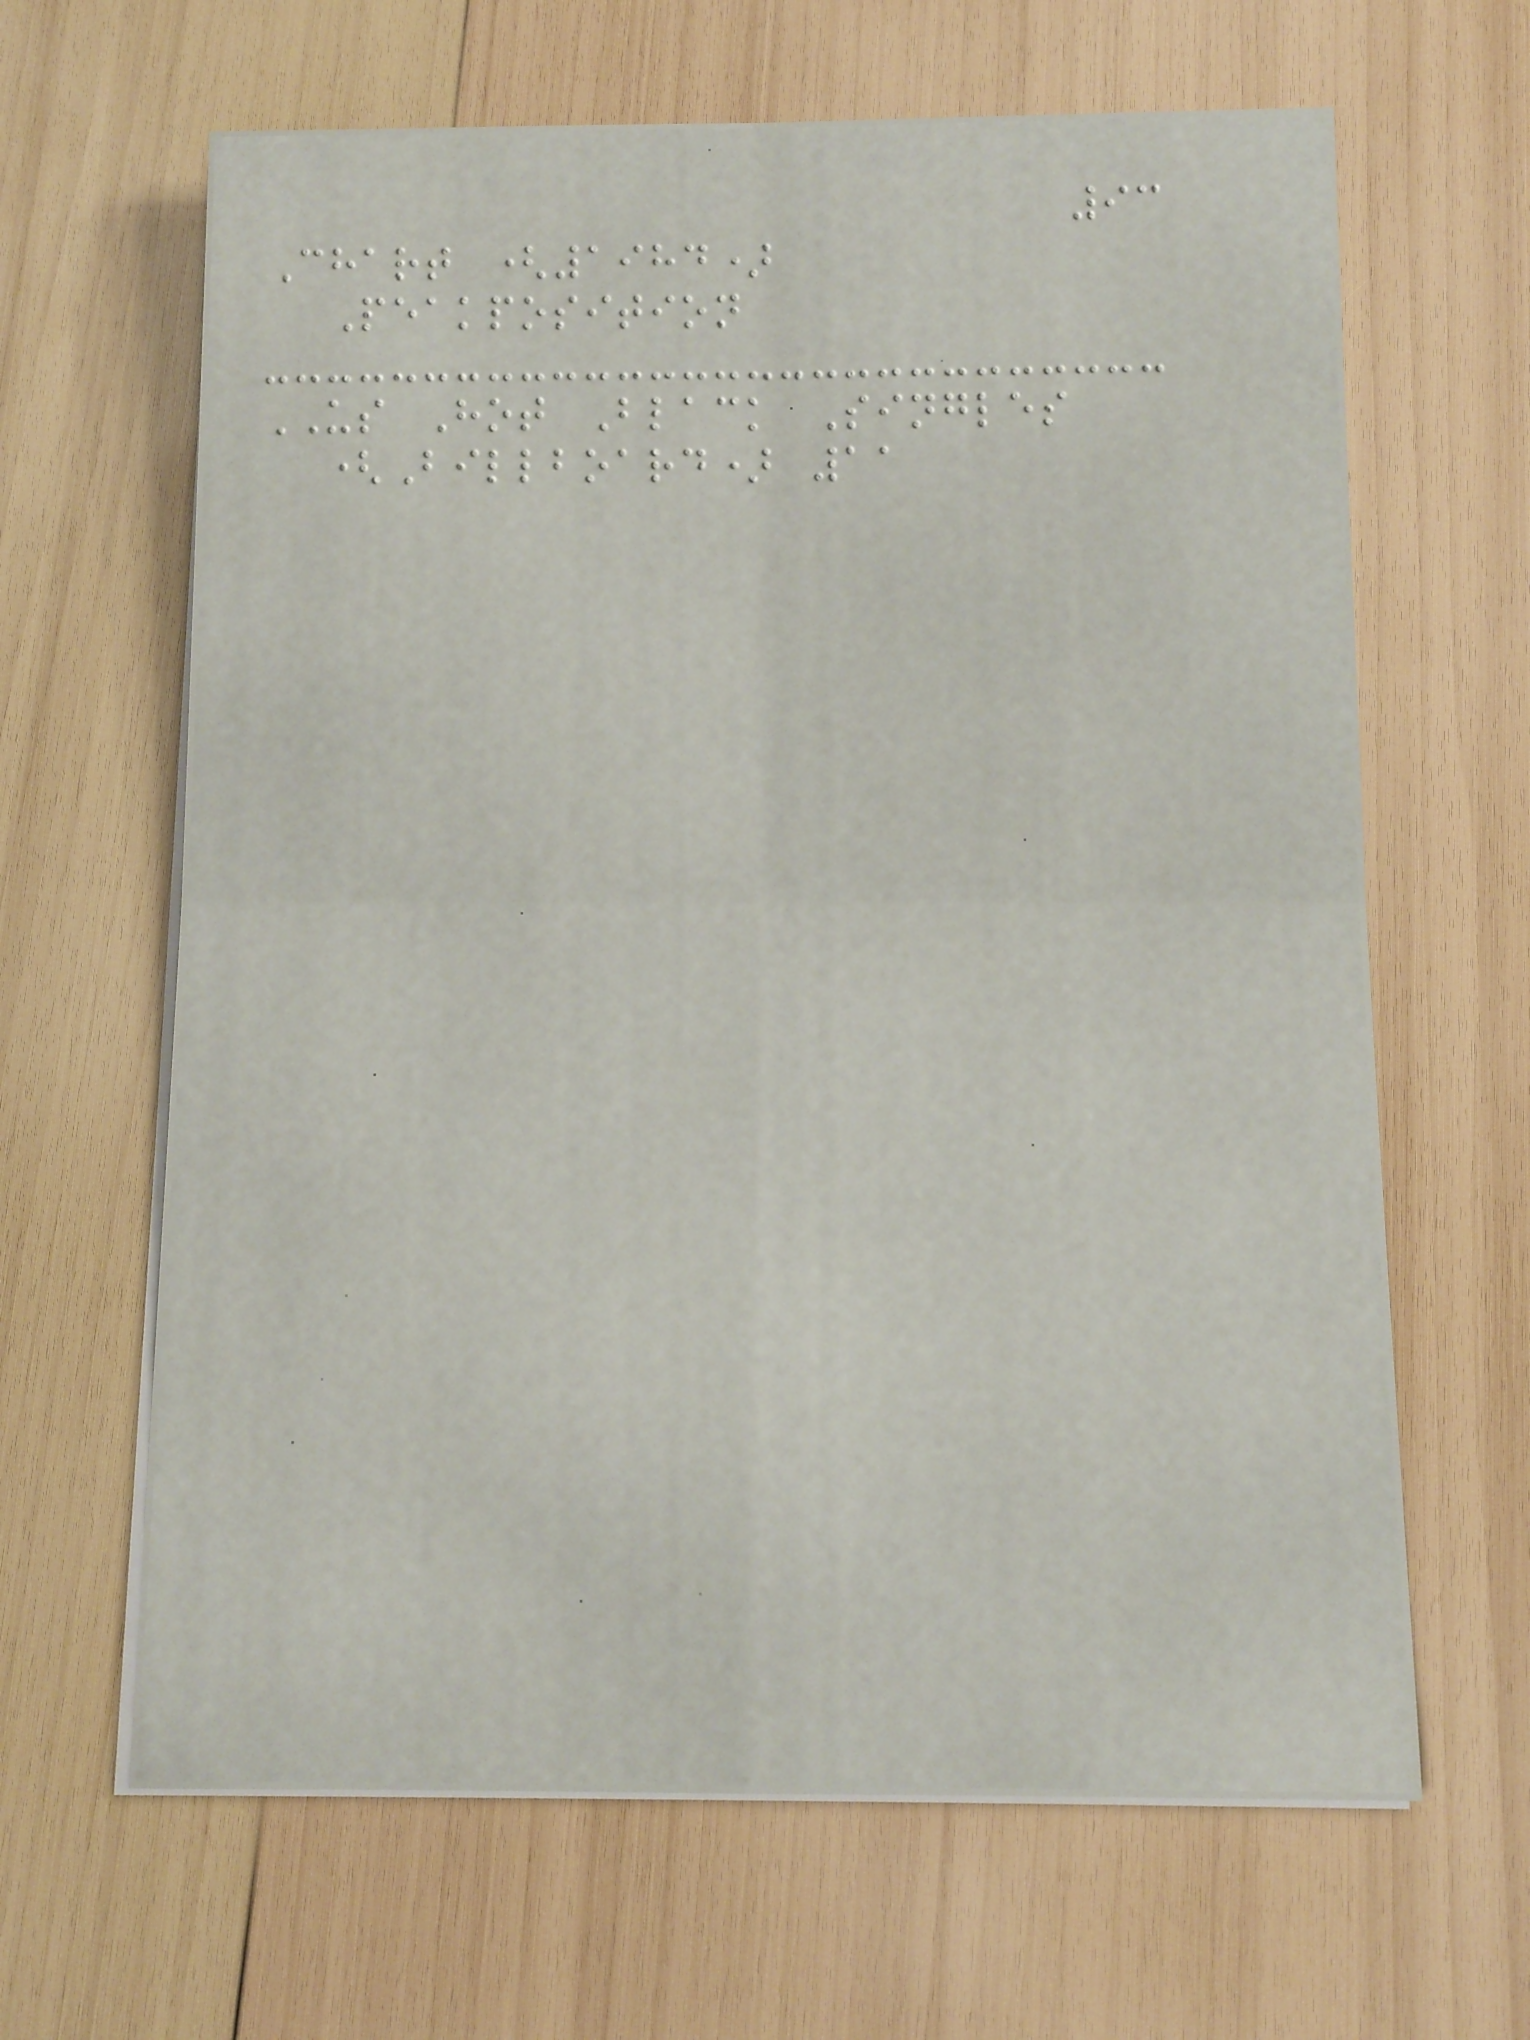93
Chart (1984)
Peakposition
US Hot Black Singles
(Billboard) 11
